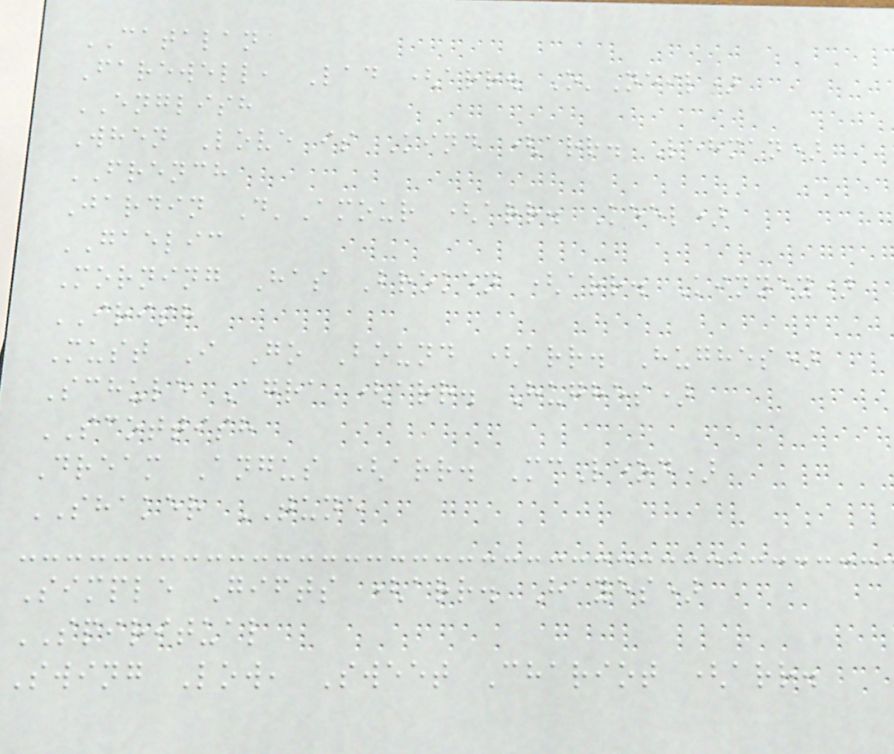CATALAN
Farewell, Lad (arr. O'Neil)
ENGLISH
When Love is Kind (arr. Lehman)
FRENCH
Jardin D'Amour (arr. Keel)
GAELIC
Morning Has Broken (arr. Kinney)
IRISH
Must I Go Bound (arr. Hughes)
Schule Agra (arr. Hughes)
SCOTTISH
Dream Angus (arr. McLeod)
SHAKER TUNE
Simple Gifts (arr. Hayes)
SPIRITUAL
Swing Low, Sweet Chariot (arr.
